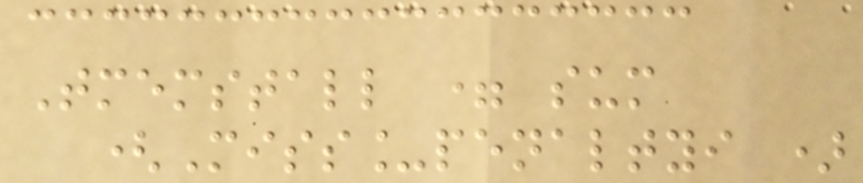Tmemstall = sum
(Miss_penaltyi )
